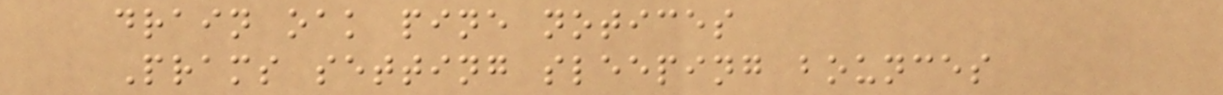drain oak pine notices
Prams setting sleeping bounces
